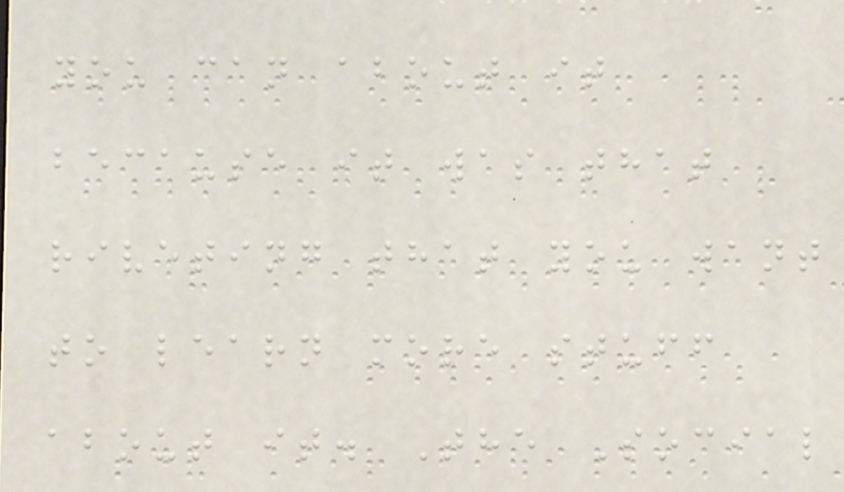you can about it
because it was that
riveting that you want
to learn more stuff
about it. The Social
